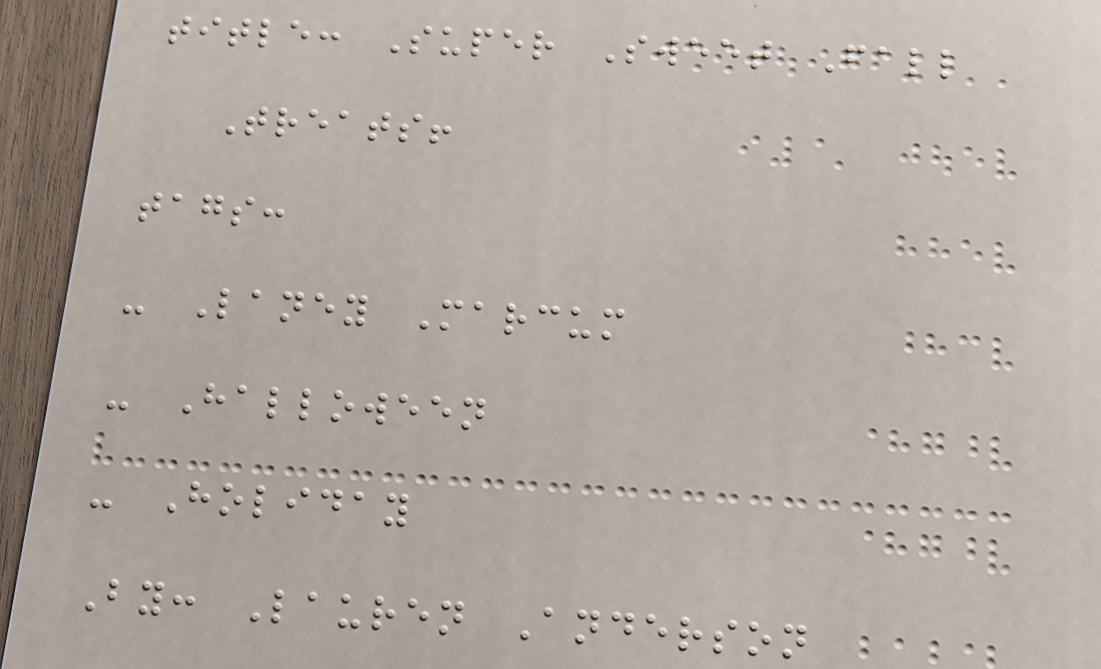title: Super Sweet Fall
Treats!
tags:
- Laney Marcum
- Halloween
- Holiday
By: Lauren Anderson
